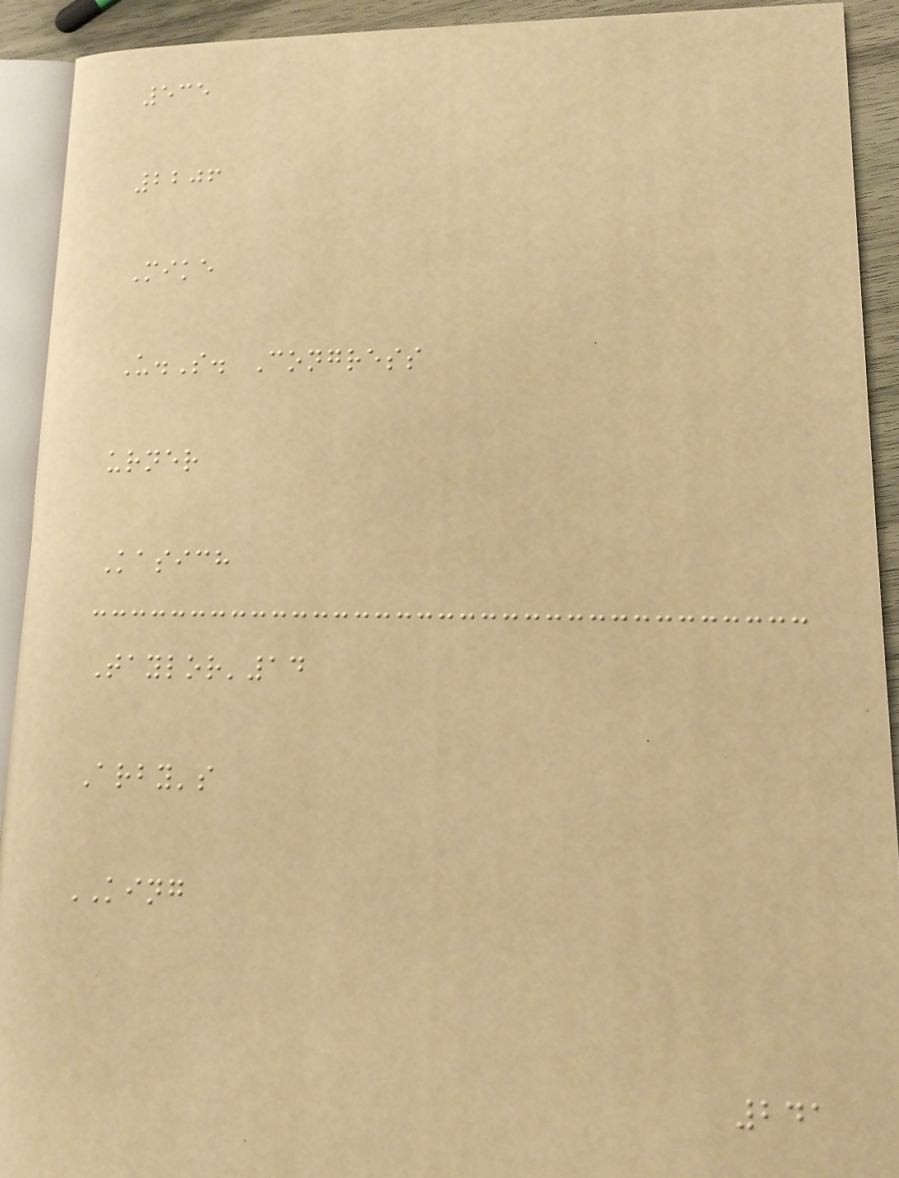535
2206
Mike
U.S. Congress
urner
Kasich
Taylor'14
Arby's
KING
241
